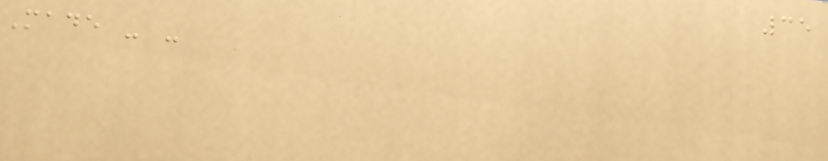35
Made - -
